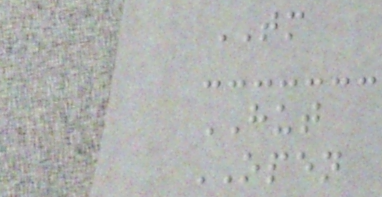TM
HUT
OPEN
